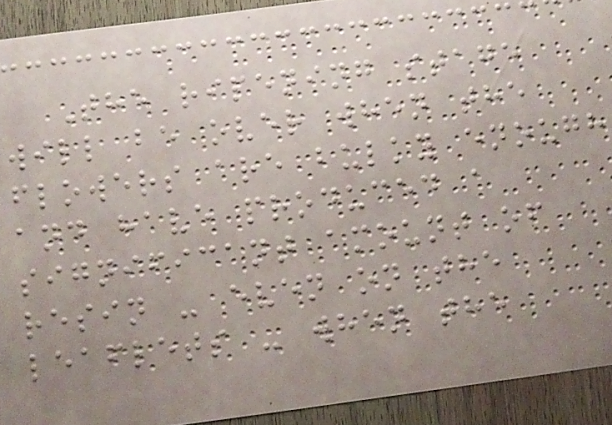The ripening stage
will be over when the
flowers are bulky enough
and have produced a
significant amount of
resin - even on the
leaflets - when the
